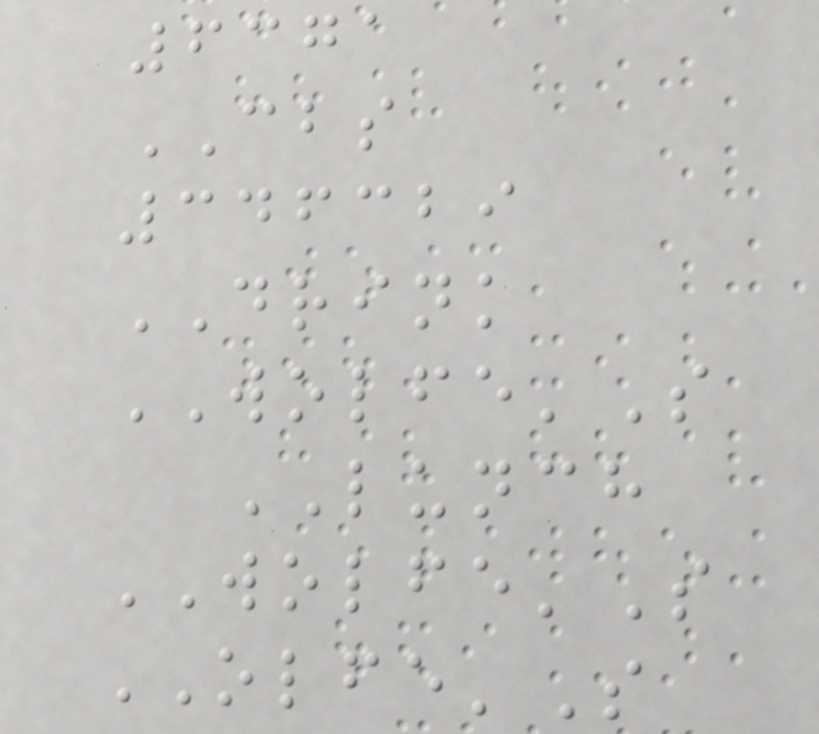6371
CBS
346329
DRINK
WOLFE'S
LUNCH
WOLFE'S
OLFE'S
